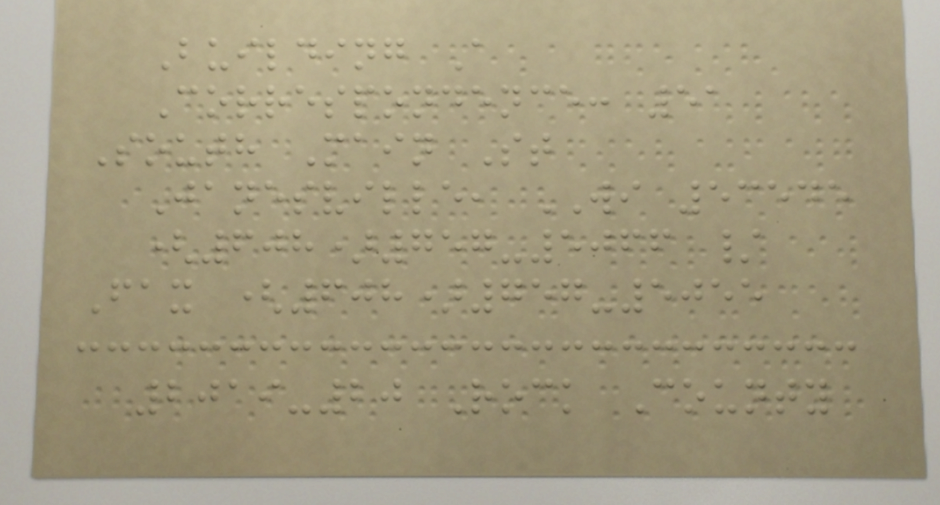Building A
Correspondence: 51
South Main St
Janesville, WI 53545
(608)757-5066 /
Fax (608)757-5055
2019-20 Rock County
